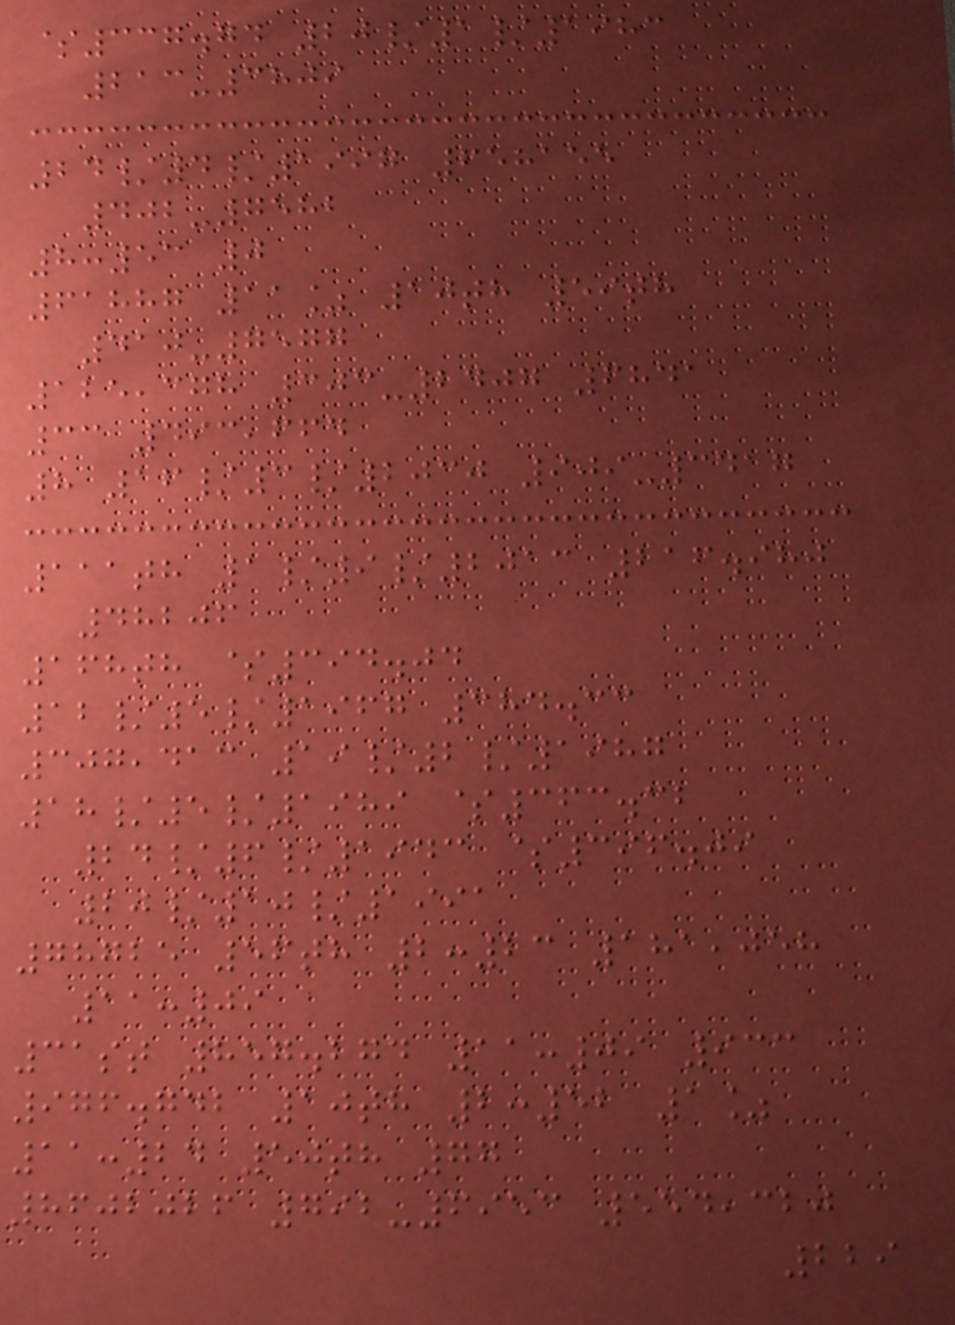$337.74 20/1/1983
213-3809
24/4/1997 658155
402-7582
8:53 0
61887 11% 10th 59th
410-7577
125,378 303-2407 6841
33 493,664
8 16/3/2030 909-3417
111th 1/9/2013 216.980
48206
168th $394.04
12/5/1967 384.33
307,413 19/2/1987
18/5/1989 $363.32
24/6/1943 $396.09
20/10/1991
78725 56th 2:23 181,058
11:09
31st 857.274 11:09 933
976.742 10th 2:52 1%
11:24 50th 77
8602026 792-6953 554,320
229
